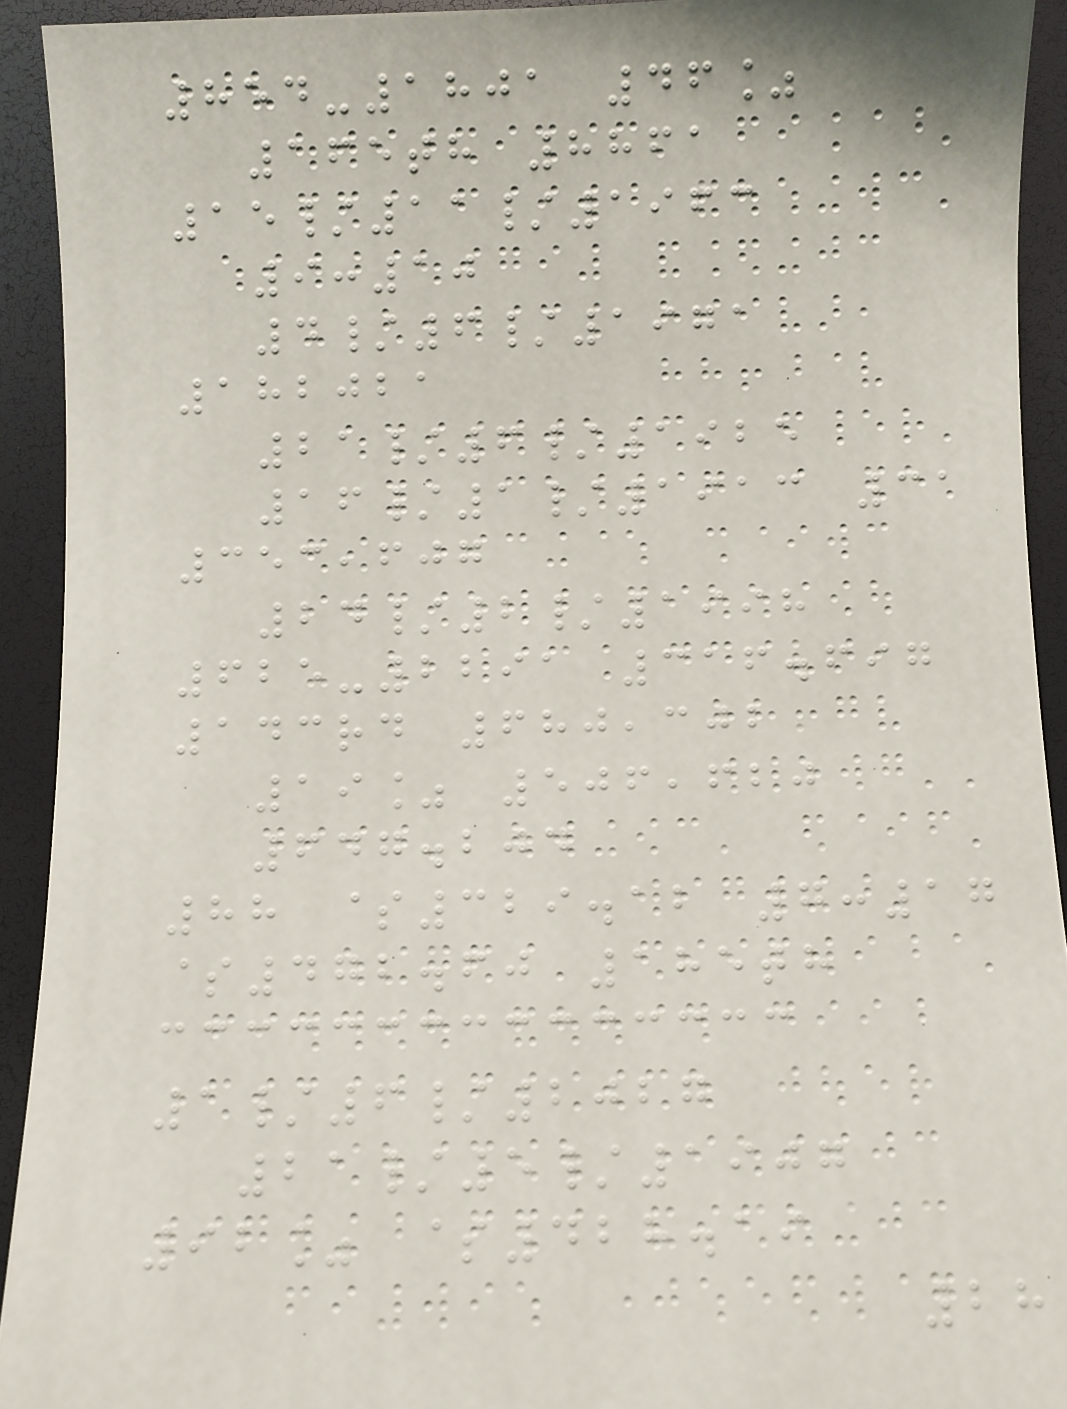854-1801 46%
165th 8861
15/11/1963
9:10
4/6/1971
182021
21/6/1925
16/1/1913 31
353,607
24/2/1998
625-2291 316.697
143rd 680,302
19% 506,620
647.204
88 $329.12 7:17
$472.60 185th
1/6/2027
21/5/1907
92% $428.19
28
